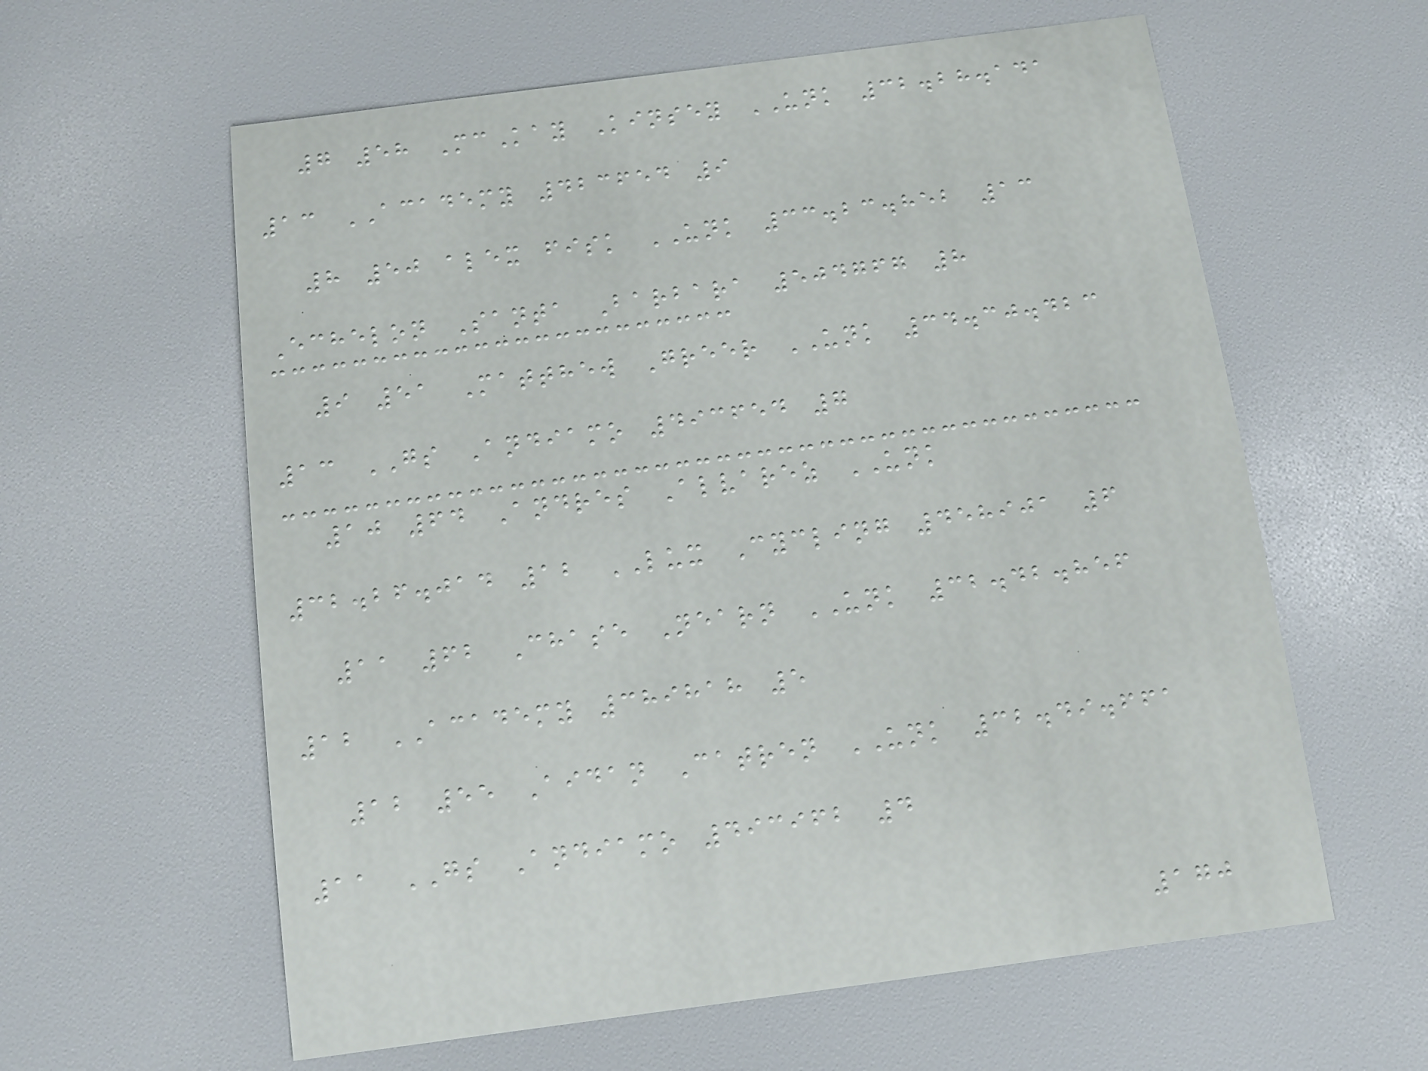7 58 McKay Kinsey UNK 32.28.141
13 ACADEMY 423654 9
8 50 alex fisk UNK 33.23.852 13
Echelon Santa Barbara 504767 8
9 51 Matthew Greer UNK 34.30.423
13 GS Andiamo 493654 7
10 64 Andres Alvarez UNK
32.26.014 12 LUX Cycling 458901 6
11 62 Chase Nearn UNK 32.42.856
12 ACADEMY 389818 5
12 55 Aidan Catren UNK 32.49.661
11 GS Andiamo 493962 4
170
